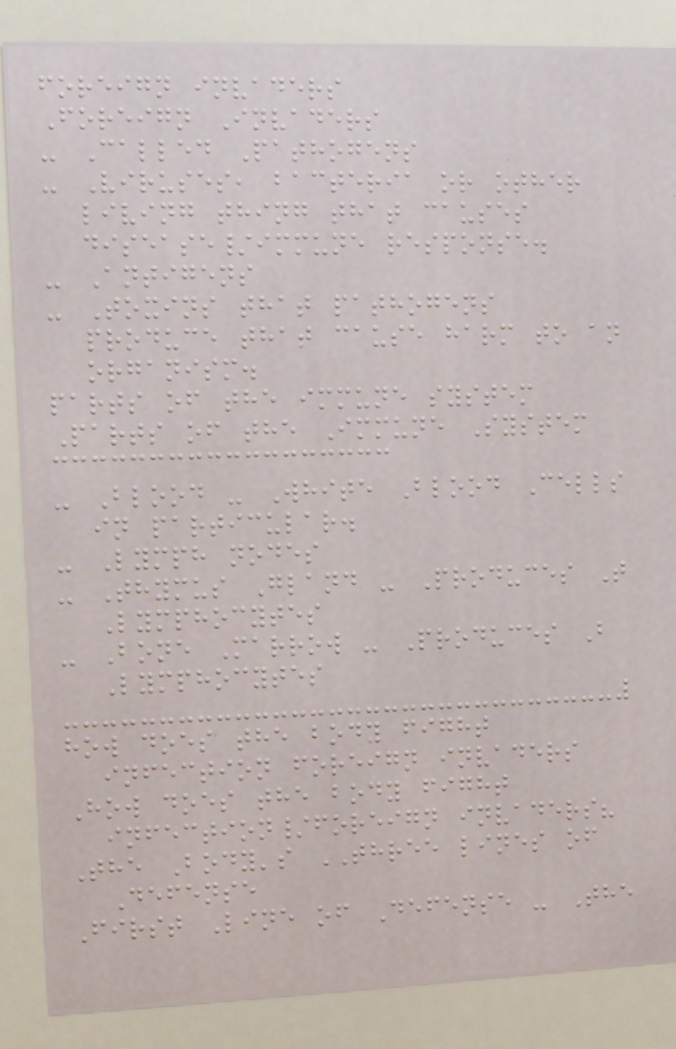foreign invaders
Foreign Invaders
- Called Pathogens
- Viruses, bacteria or other
living thing that causes
disease/immune response.
- Antigens
- Toxins that pathogens
produce that cause harm to an
organism.
parts of the immune system
Parts of the Immune System
- Blood - White Blood Cells
in particular.
- Lymph nodes
- Thymus Gland - Produces T
Lymphocytes
- Bone Marrow - Produces B
Lymphocytes
how does the body fight
infection foreign invaders
How does the body fight
infection/foreign invaders?
The Body's THREE lines of
Defense
First Line of Defense - The
